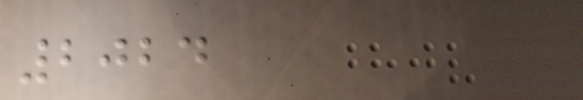2024
